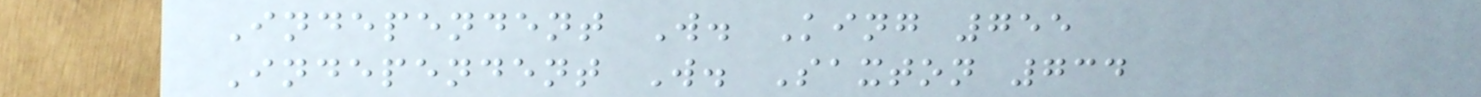Independent W. King 755
Independent W. Saxton 734
